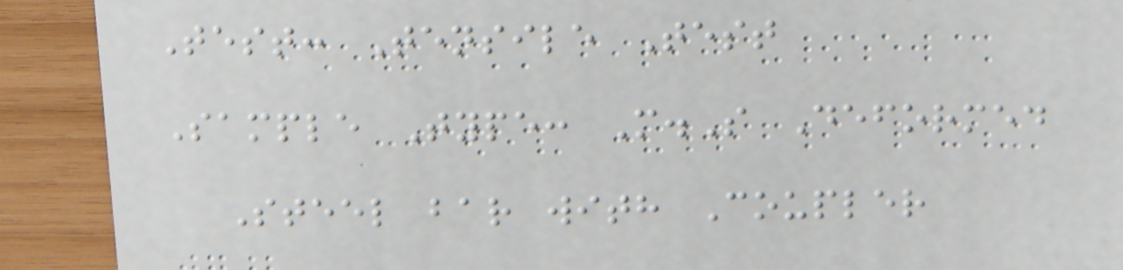Test: Tensile Test
Sample Type: M.S Deformed
Steel bar with Coupler
